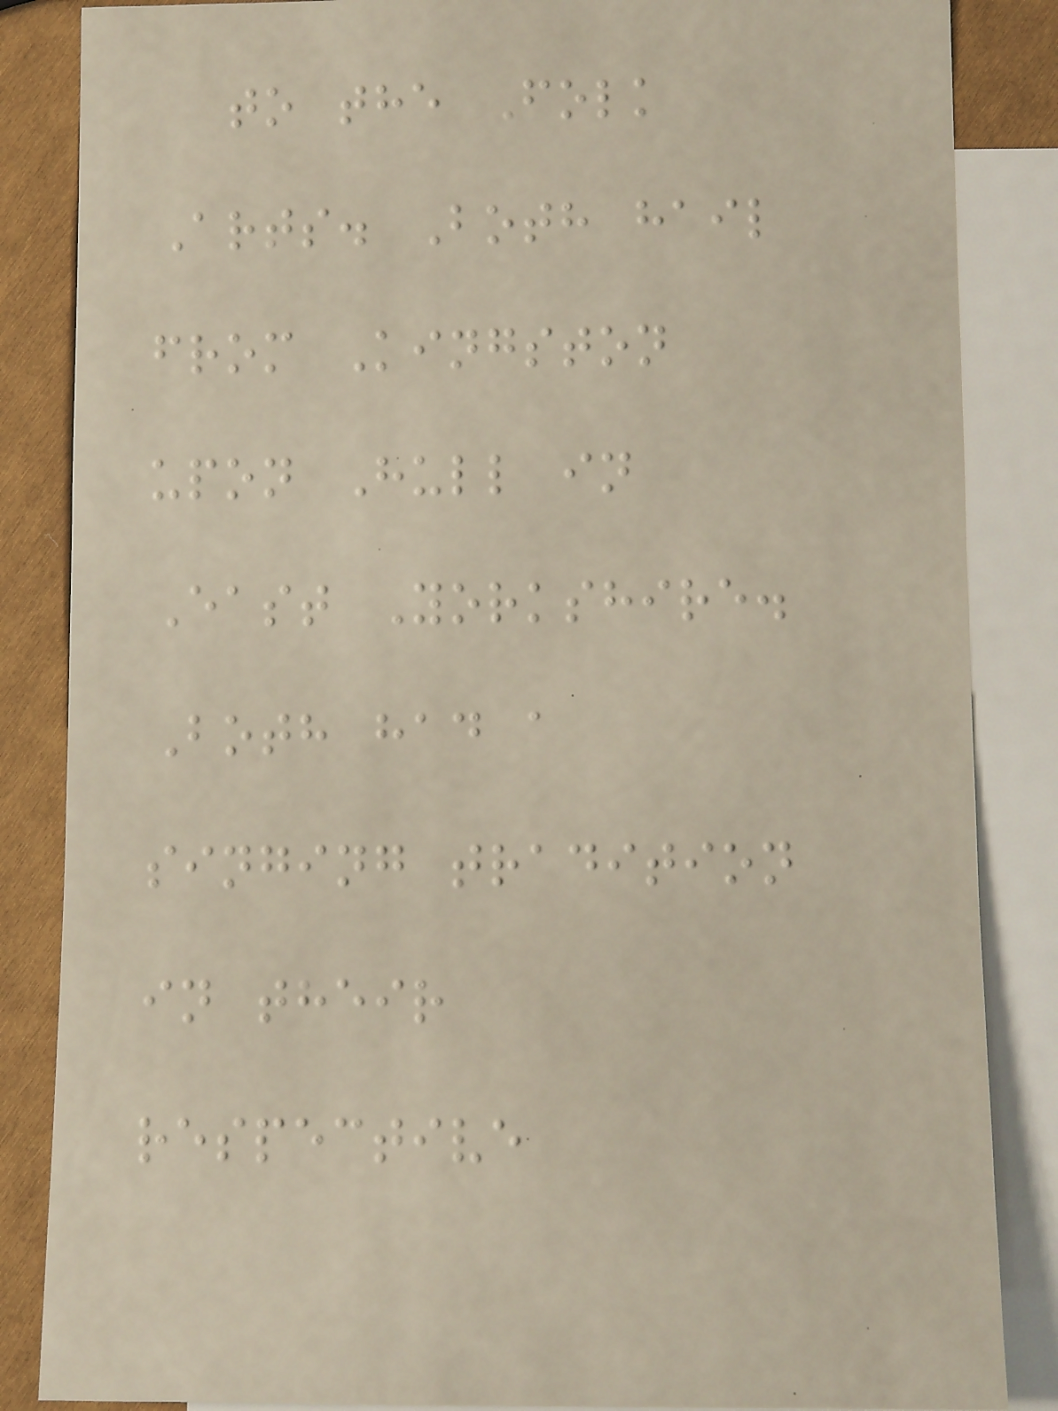to the Folk
Arts. Both hail
from Kingston
upon Hull in
East Yorkshire.
Both had a
singing tradition
in their
respective
